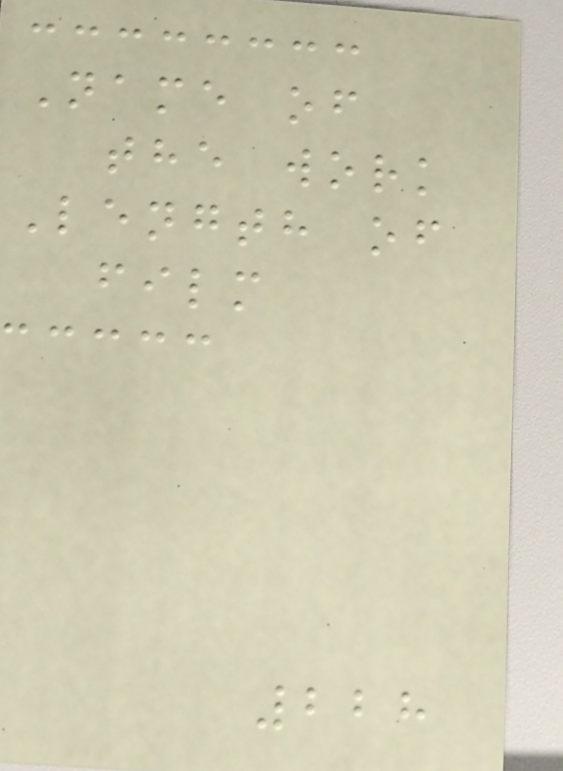Name of
the work
Length of
film
228
